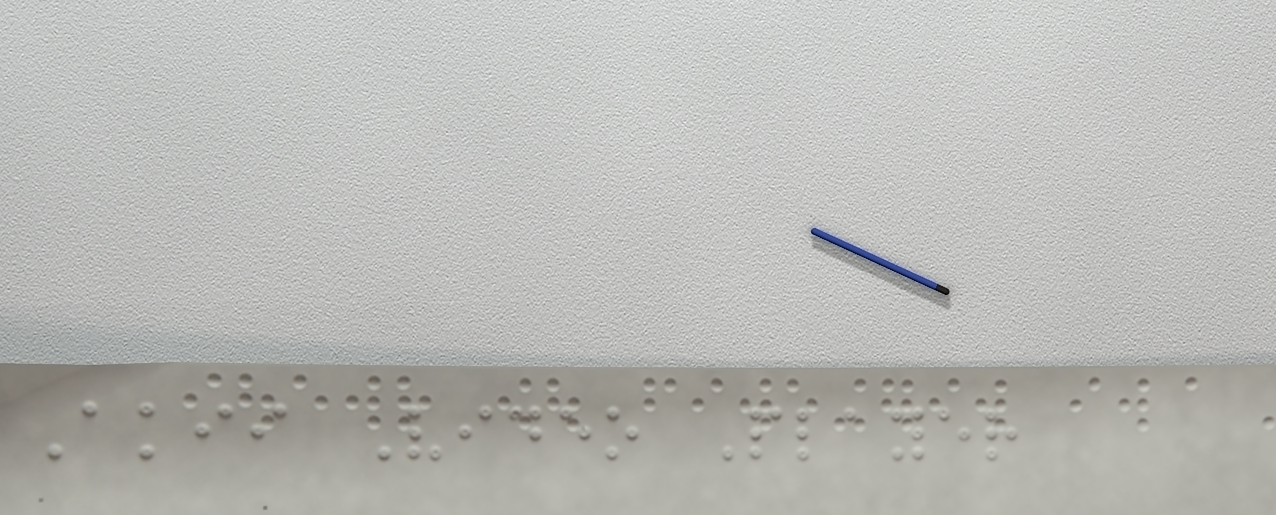Akii Video Player
